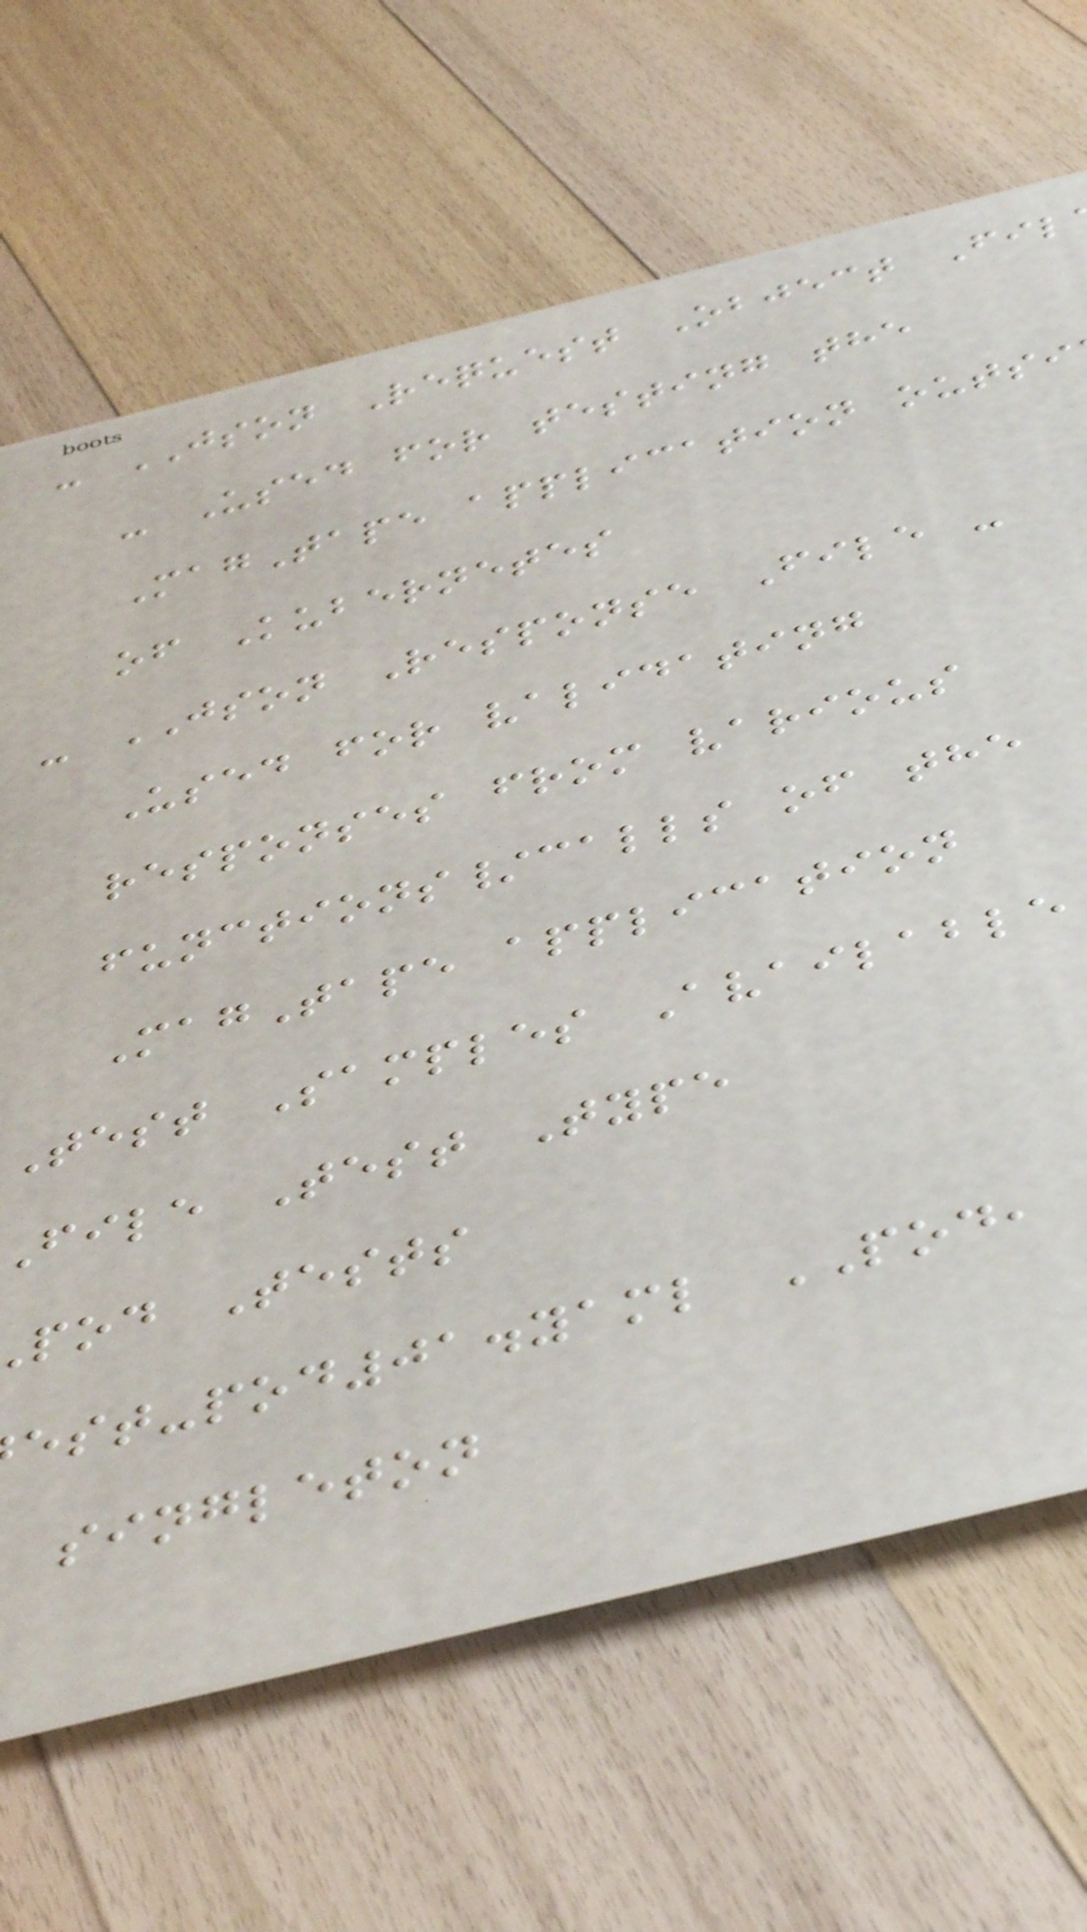- JSON Request Object Fil
- Used for testing the
MagTape application outsi
of Kubernetes
- JSON Response File -
Used for validating
responses from various
functions/calls of the
MagTape application
Test Samples Available
file Test Type
pod Tests
est-pod01.yaml POD,
singleton
